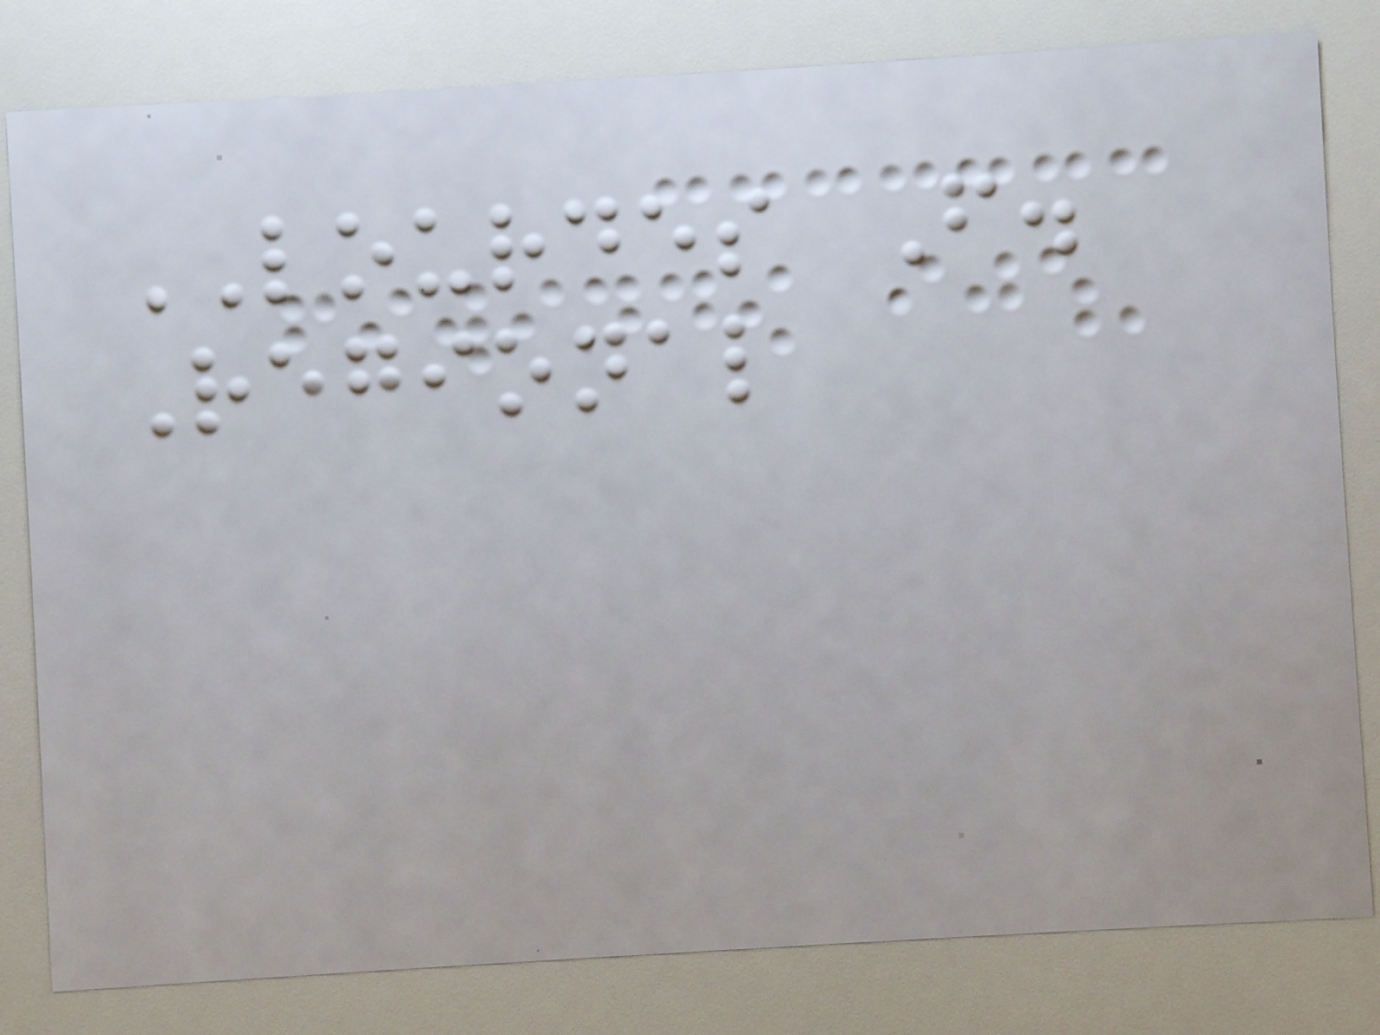LOURDES F.
Regional
